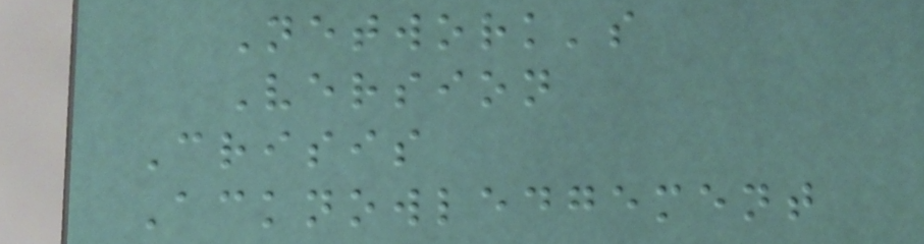Network's
Version
Crisis
Acknowledgement
